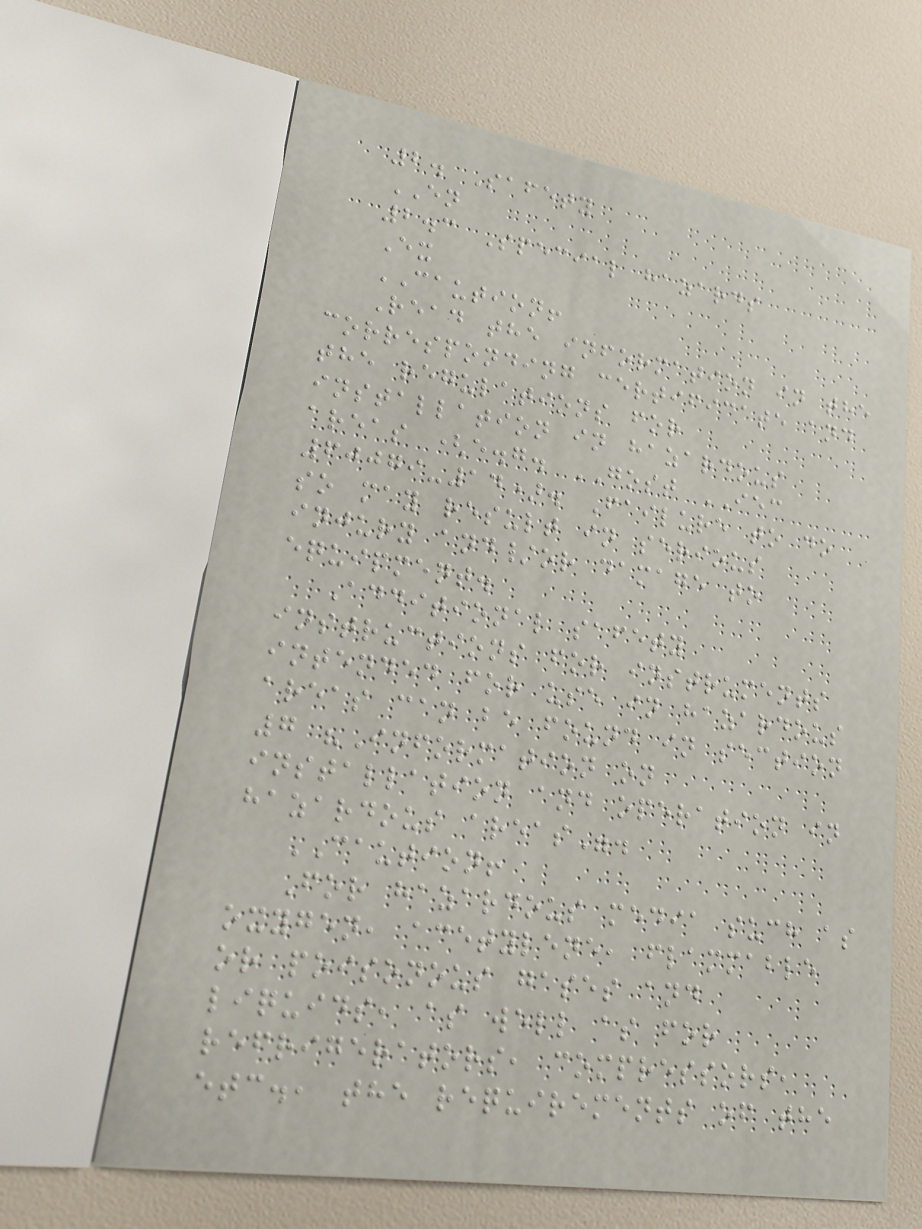2. Safety
EN
2.3 Special hazards
Ex
CAUTION!
Read the information in the
corresponding certificate and
the regulations for
installation in hazardous
areas (e.g. GOST IEC
60079-14). Failure to do
so may result in serious
injury and/or damage to
equipment.
Additional safety
instructions for instruments
intended for use in hazardous
areas can be found in section
7 "Information on
installation and operation in
hazardous areas".
CAUTION!
For hazardous media such as
oxygen, acetylene, flammable
or poisonous gases and
liquids, as well as for
refrigerators, compressors,
etc., the requirements of the
